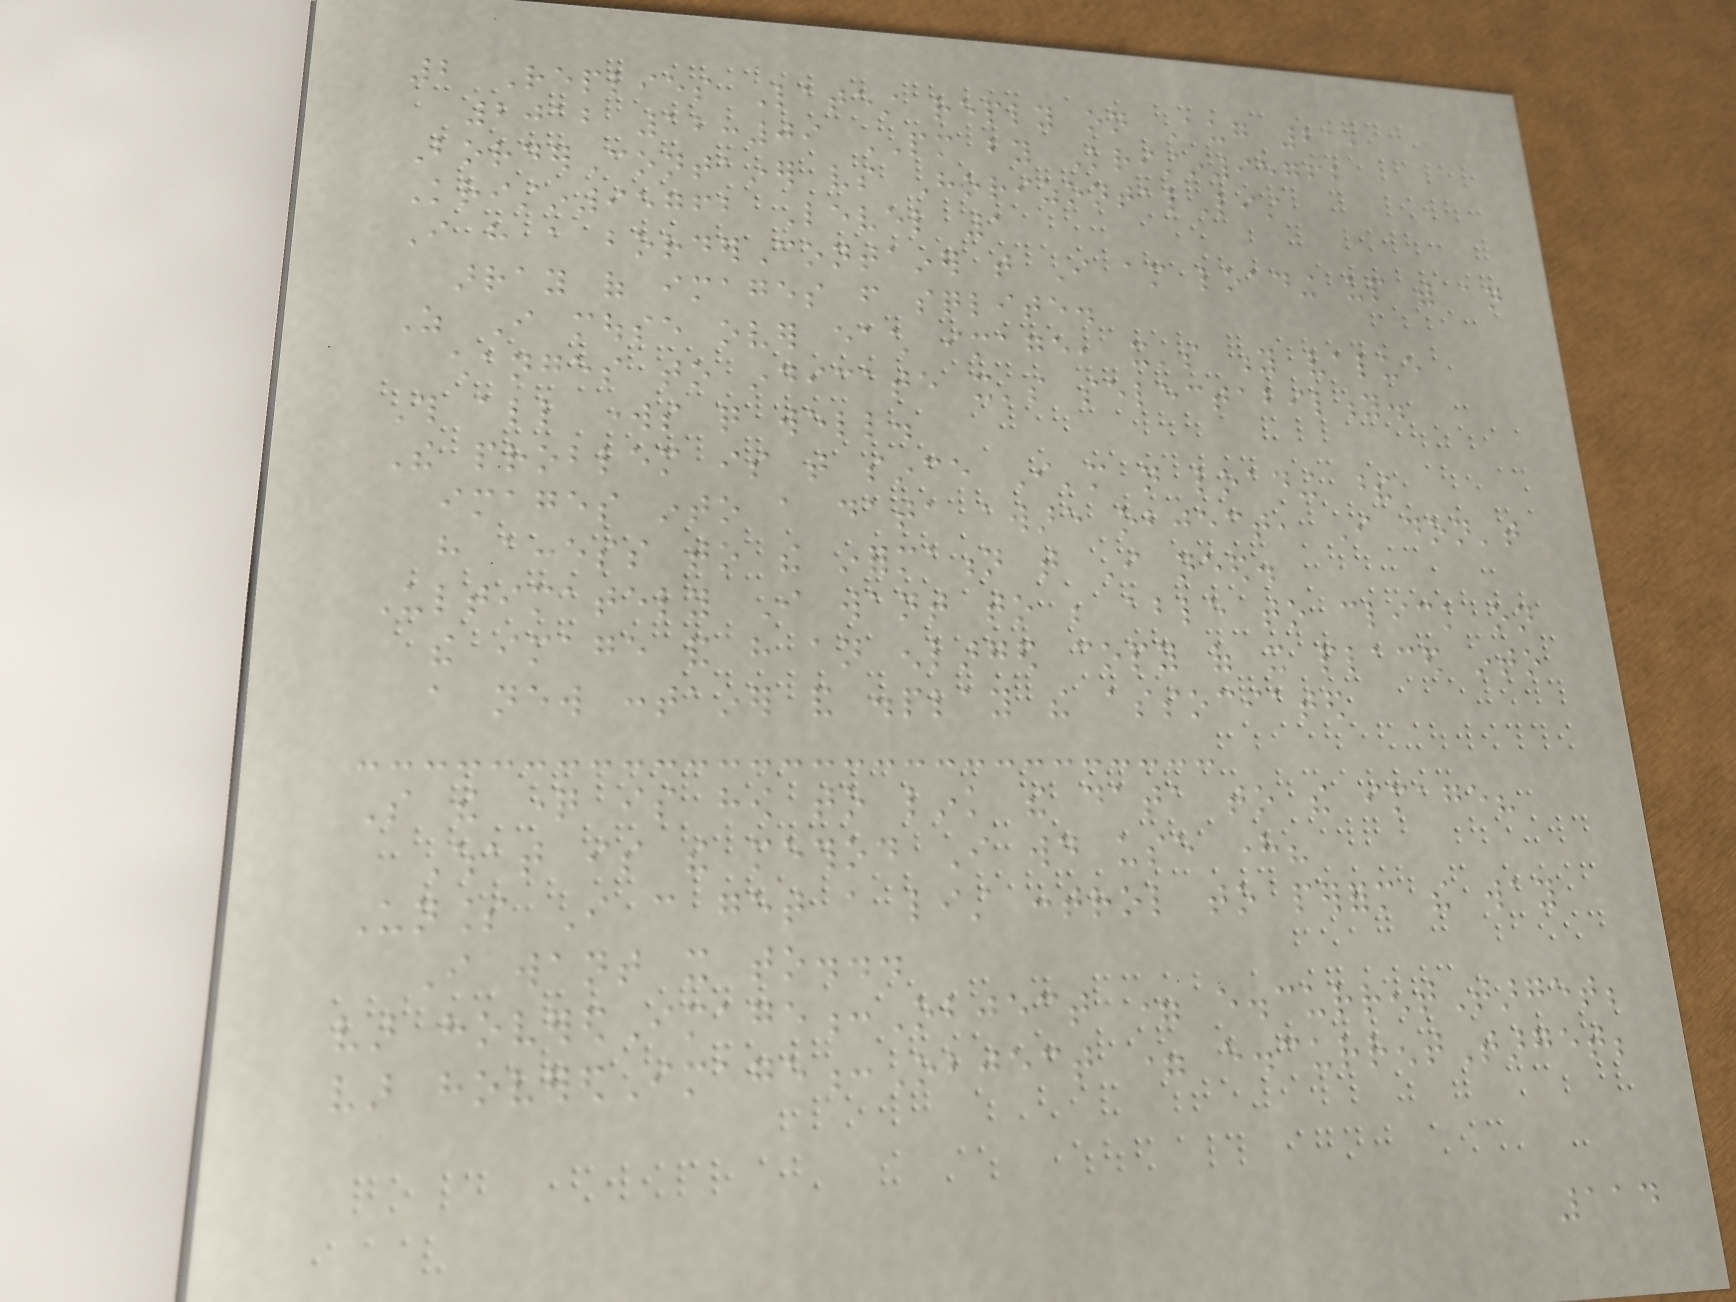2 Replies Latest reply on Aug 21,
2012 12:09 PM by Kristin95762
BorderContainer vs HorizontalList
Kristin95762 Level 1
I have a borderContainer that I am loading up with an
array of images from sqlite.
As I mouse over each image, it's y value
changes to indicate it's selectability.
This all works quite well.
The problem is that since I'm not loading these
images into a data aware object, I don't
have access to the information that I need.
Ultimately I want to be able to click on
the image and have an enlarged copy of it placed into
a new container and display the associated
So the question is how to link the data to the image?
What is the method I would use here?
Unless I can get a list control to perform the way
I want it to...
var hoveredImage:Object = e.currentTarget;
var hoveredImage:Object = e.currentTarget;
114
